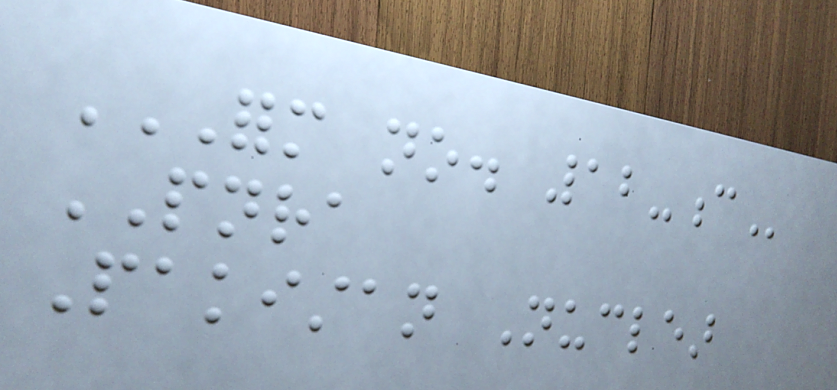FORM NO. 12-C
PNRA
Pakistan Nuclear
